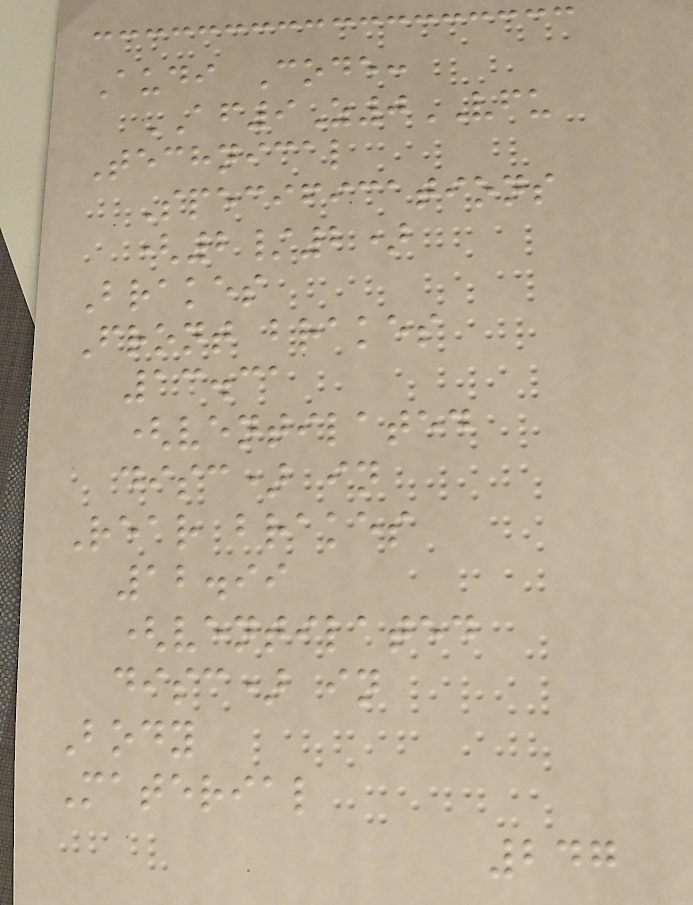Audi Code:
AF9Z0VFU
Technical
Specifications
(2/2)
Brakes
Front brakes
13.31
(ventilated
disc) in
Rear brakes
12.99
(ventilated
disc) in
Body
Material
247
